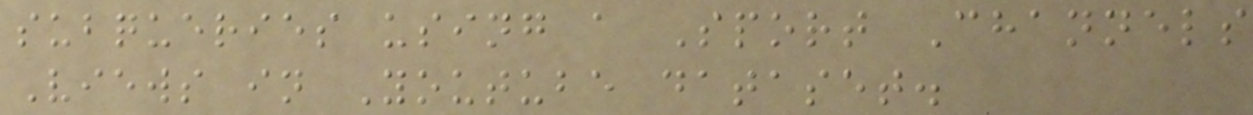subqueries using a Sport Channels
Views in Youtube dataset.
